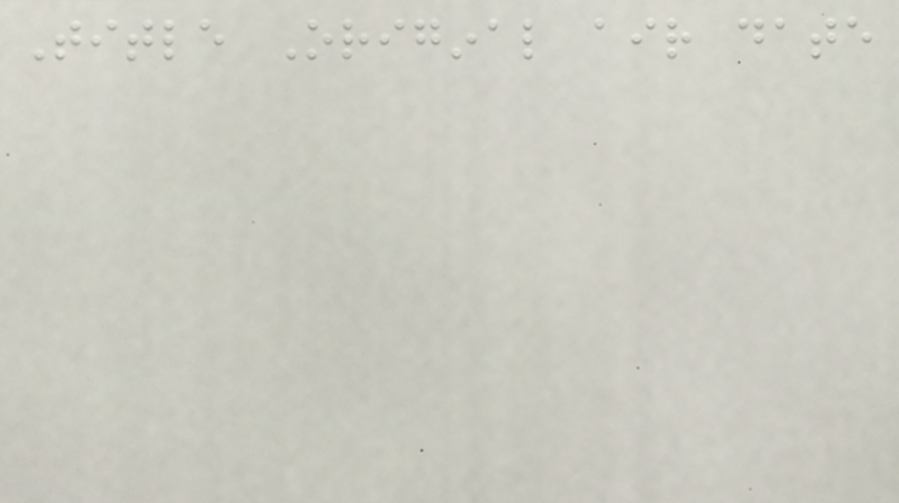Title Original air date
